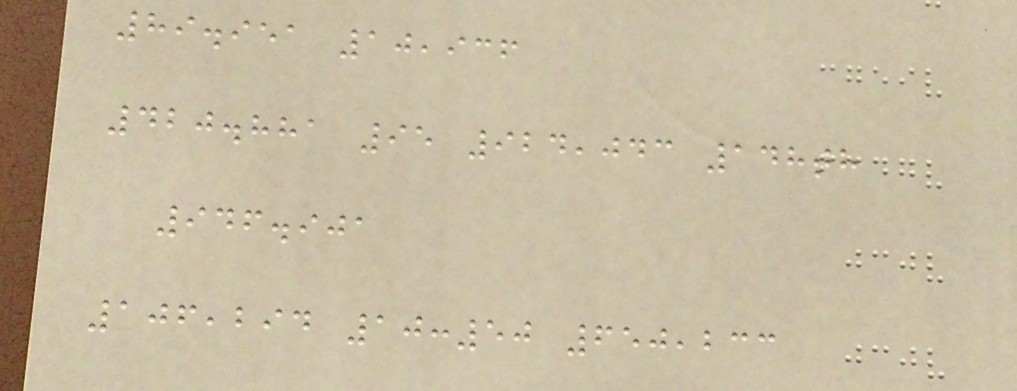89.951 10,936
420.881 95 924,043 148th
946.901
106,294 10:50 650,233
